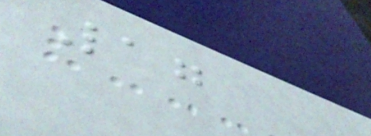17
